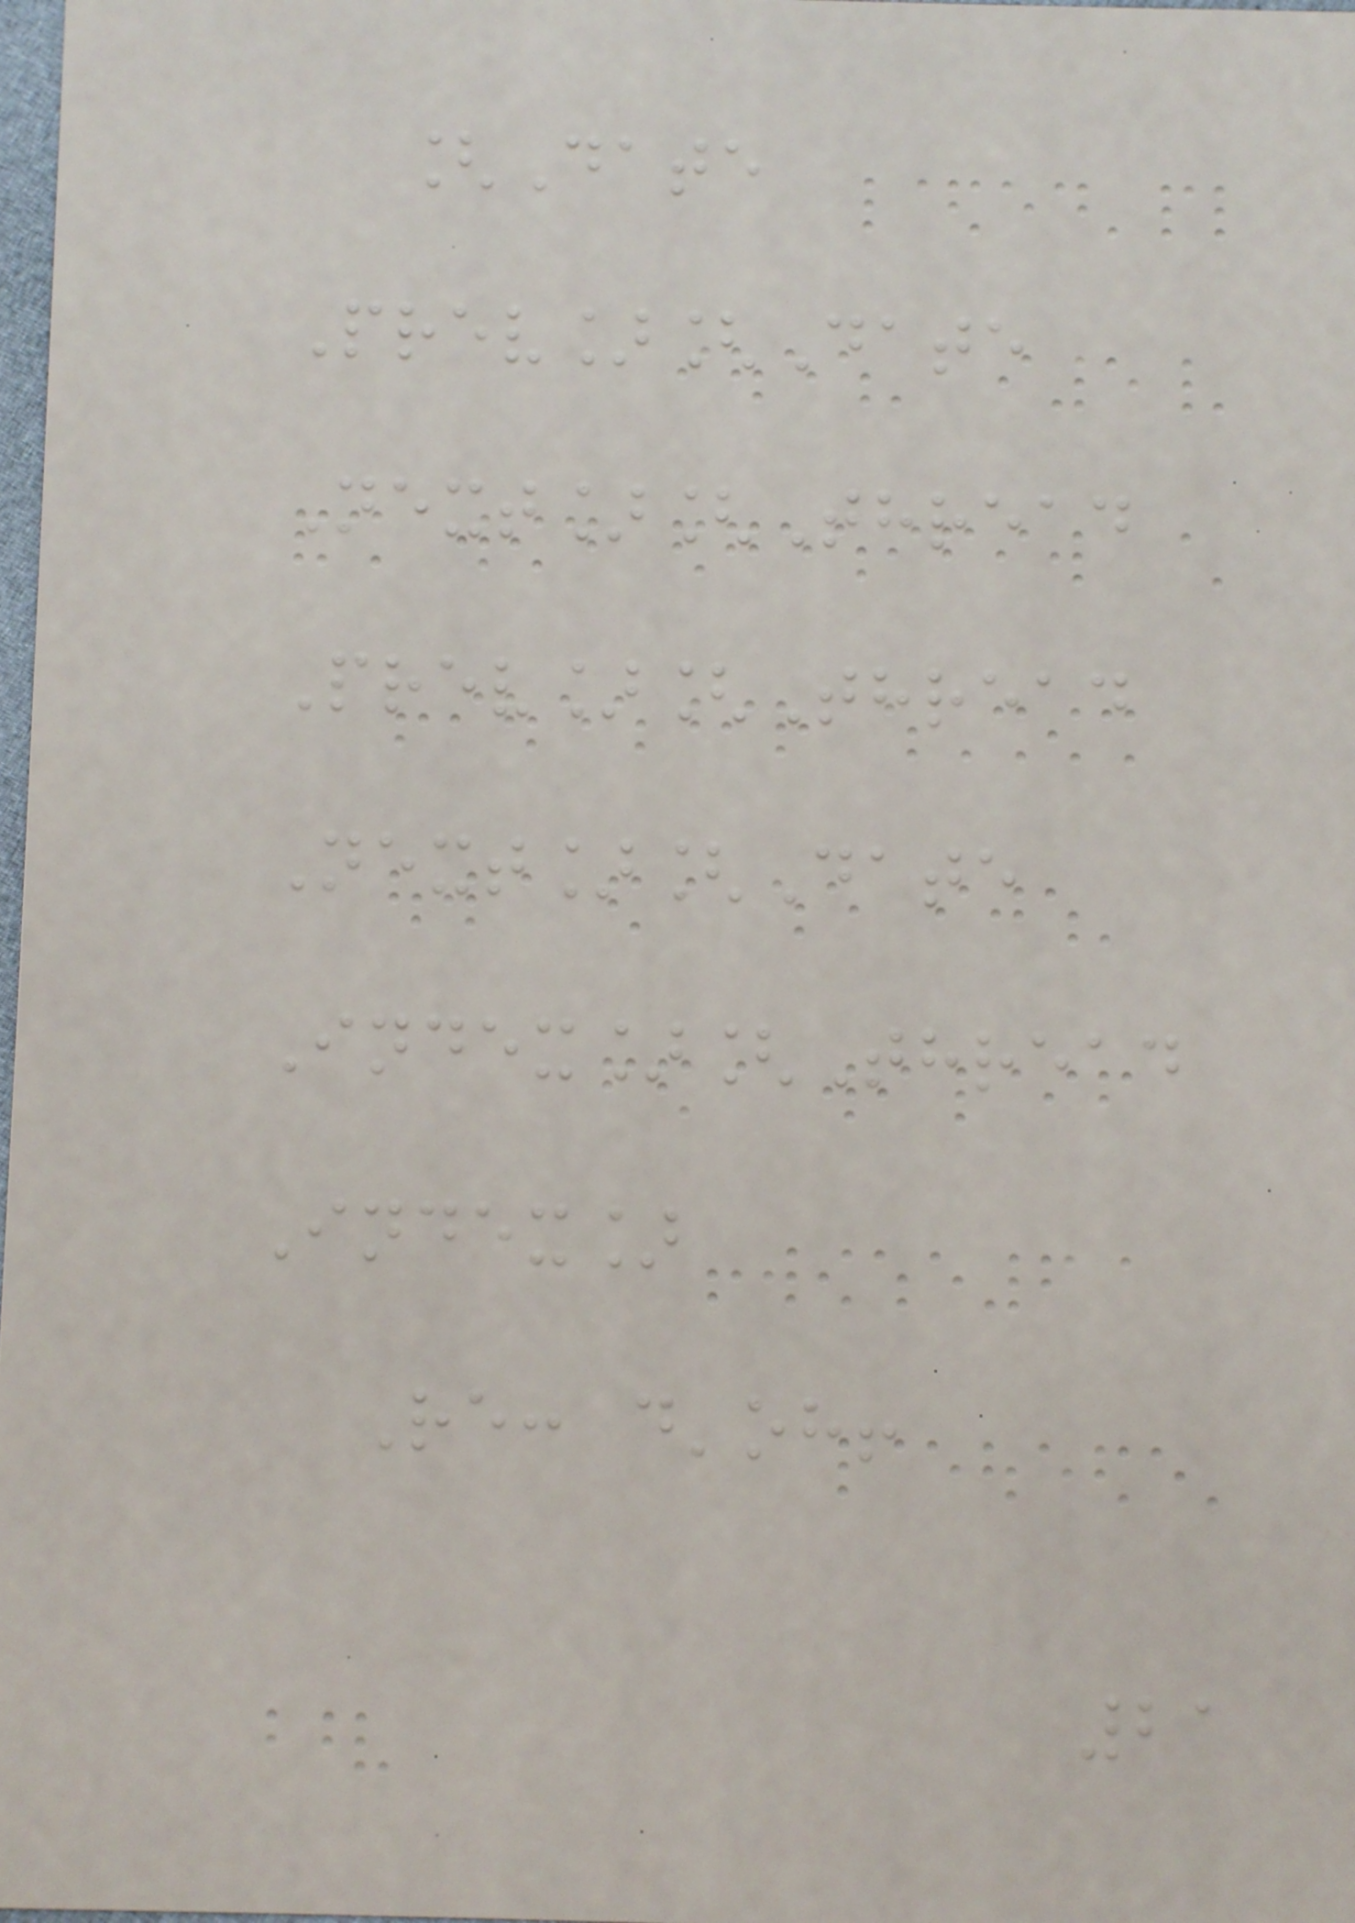[Date
Prev][Date
Next][Thread
Prev][Thread
Next][Date
Index][Thread
Index]
Re: d'oh!
21
